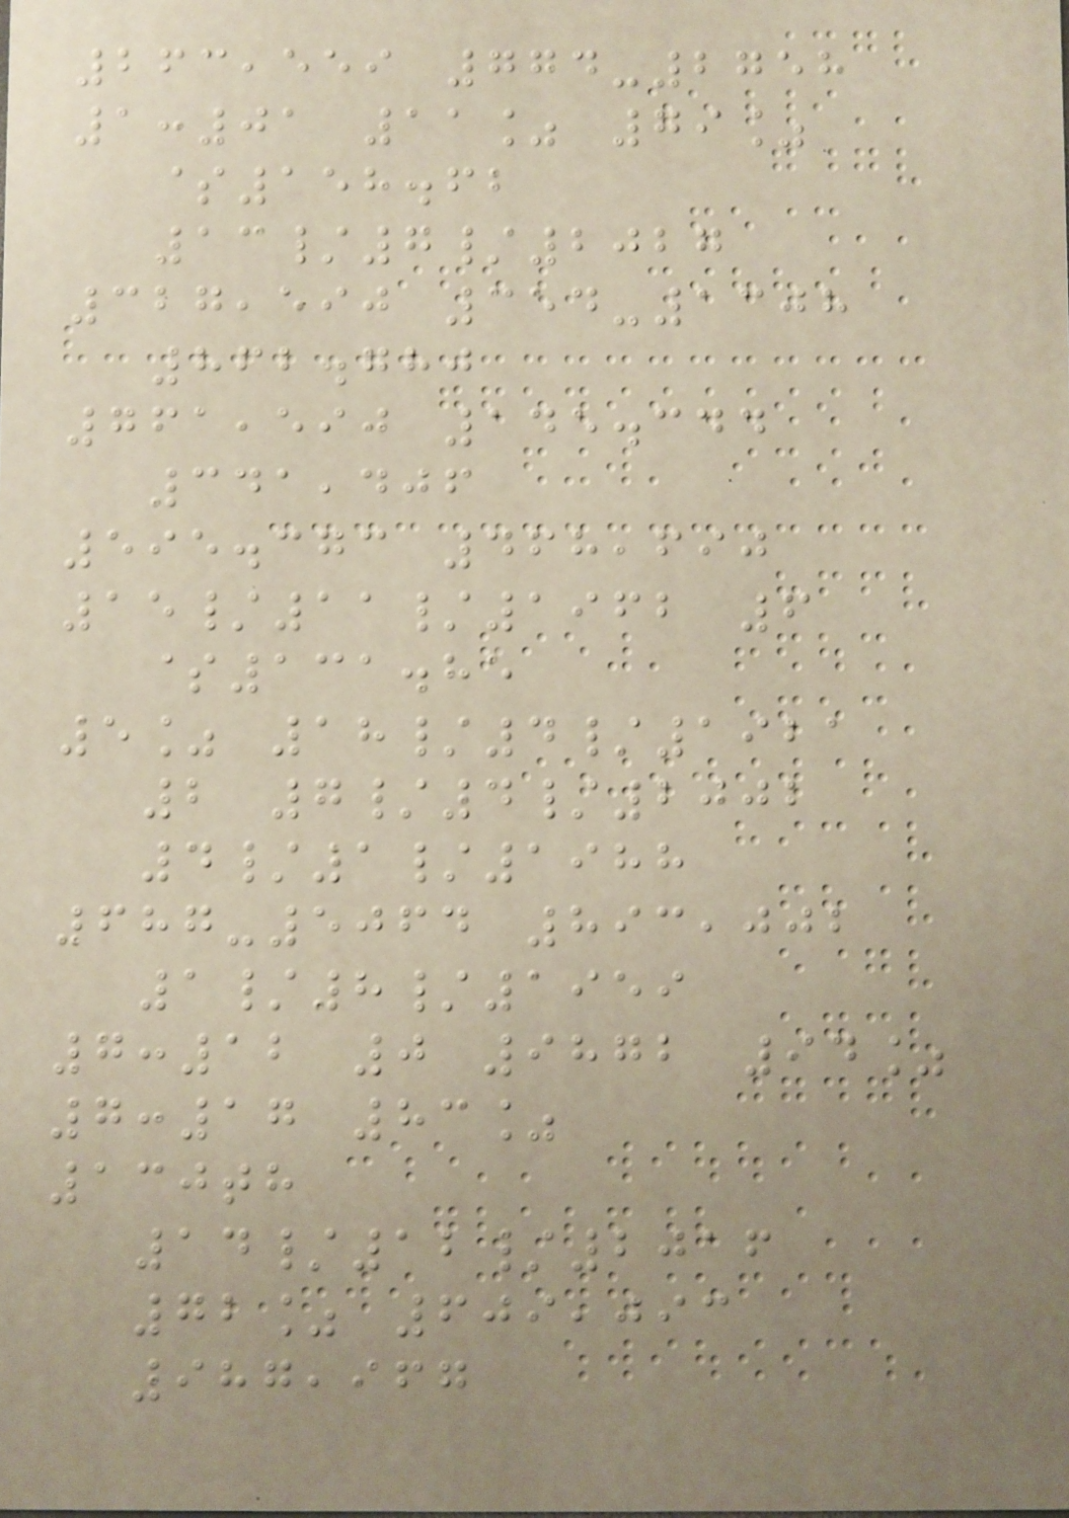263,559 774-2758
1:01 11% 79%
$158.62
13/7/2027
327,590 354-1308
862.780
761,590 145.344
341,406
595.373 468,690
15/11/1962 6
$131.85
5% 18/4/1921
2 7/4/2002
4/1/1988
687-5064 893,002
1/8/1959
7:12 0 9872 94%
7:17 83%
130th
14/12/2016
72% 609,093
987,967
